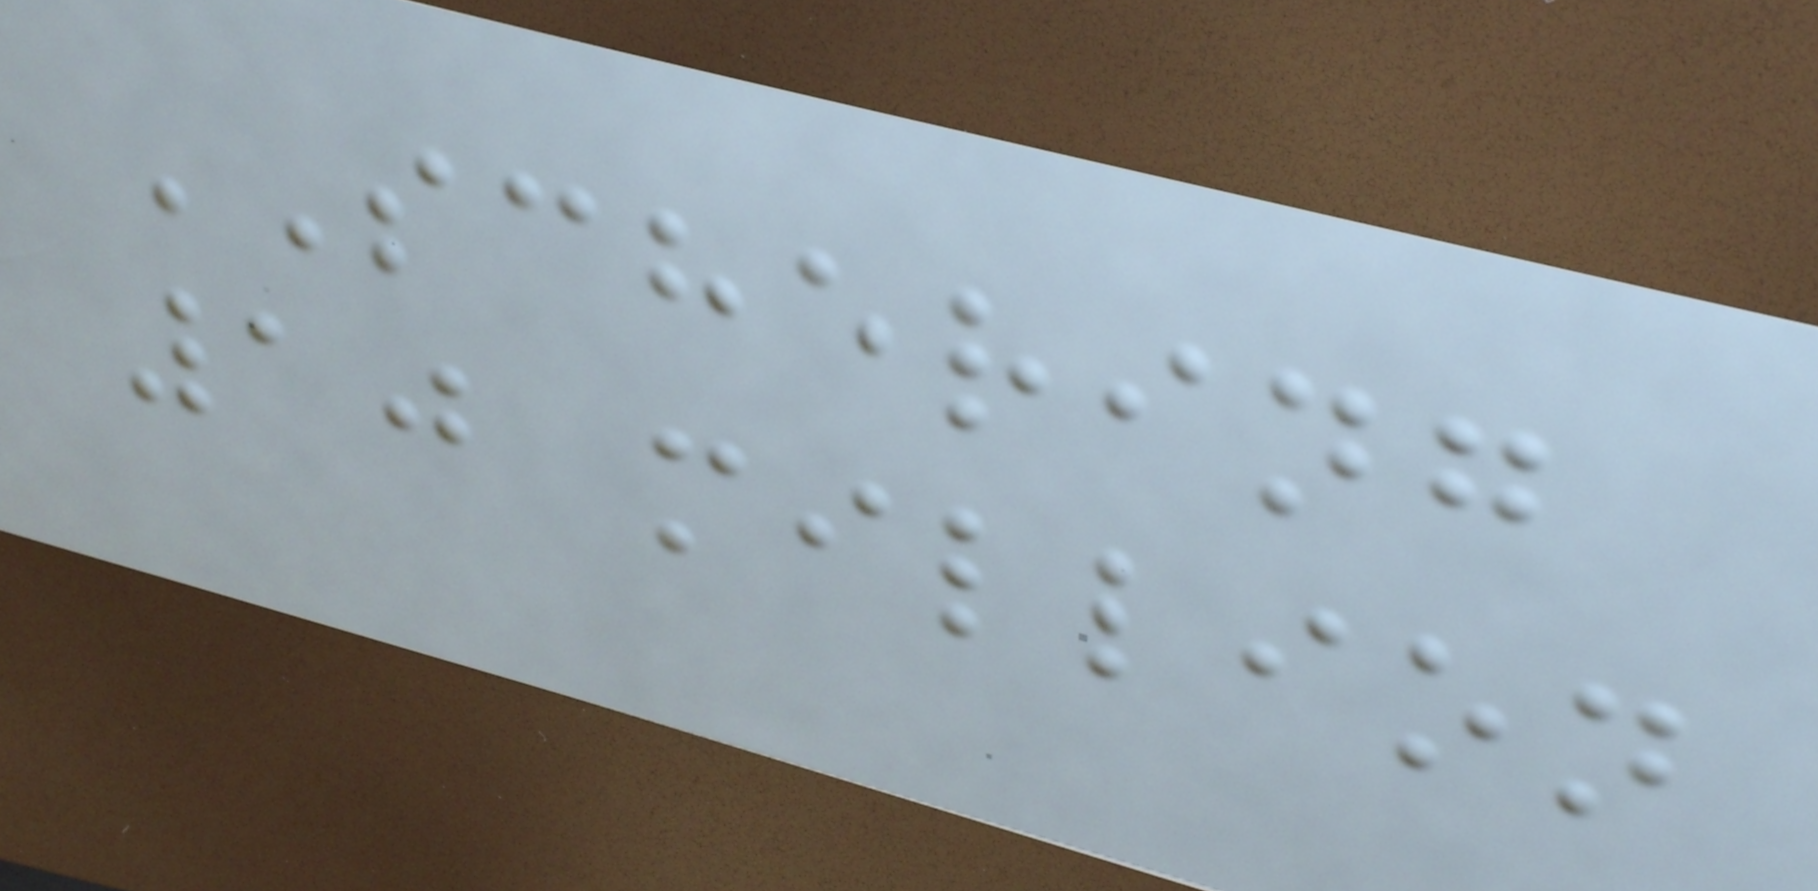SCHERING
10 million
